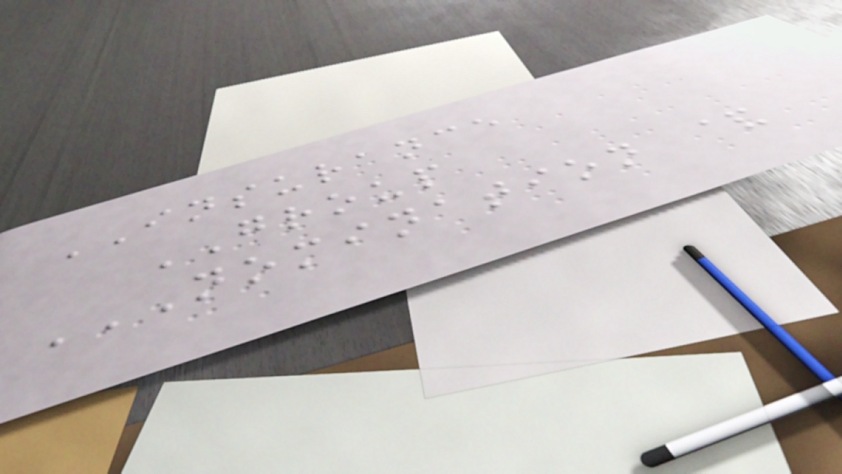INSURANCE
GROUP
NOMINATION &
